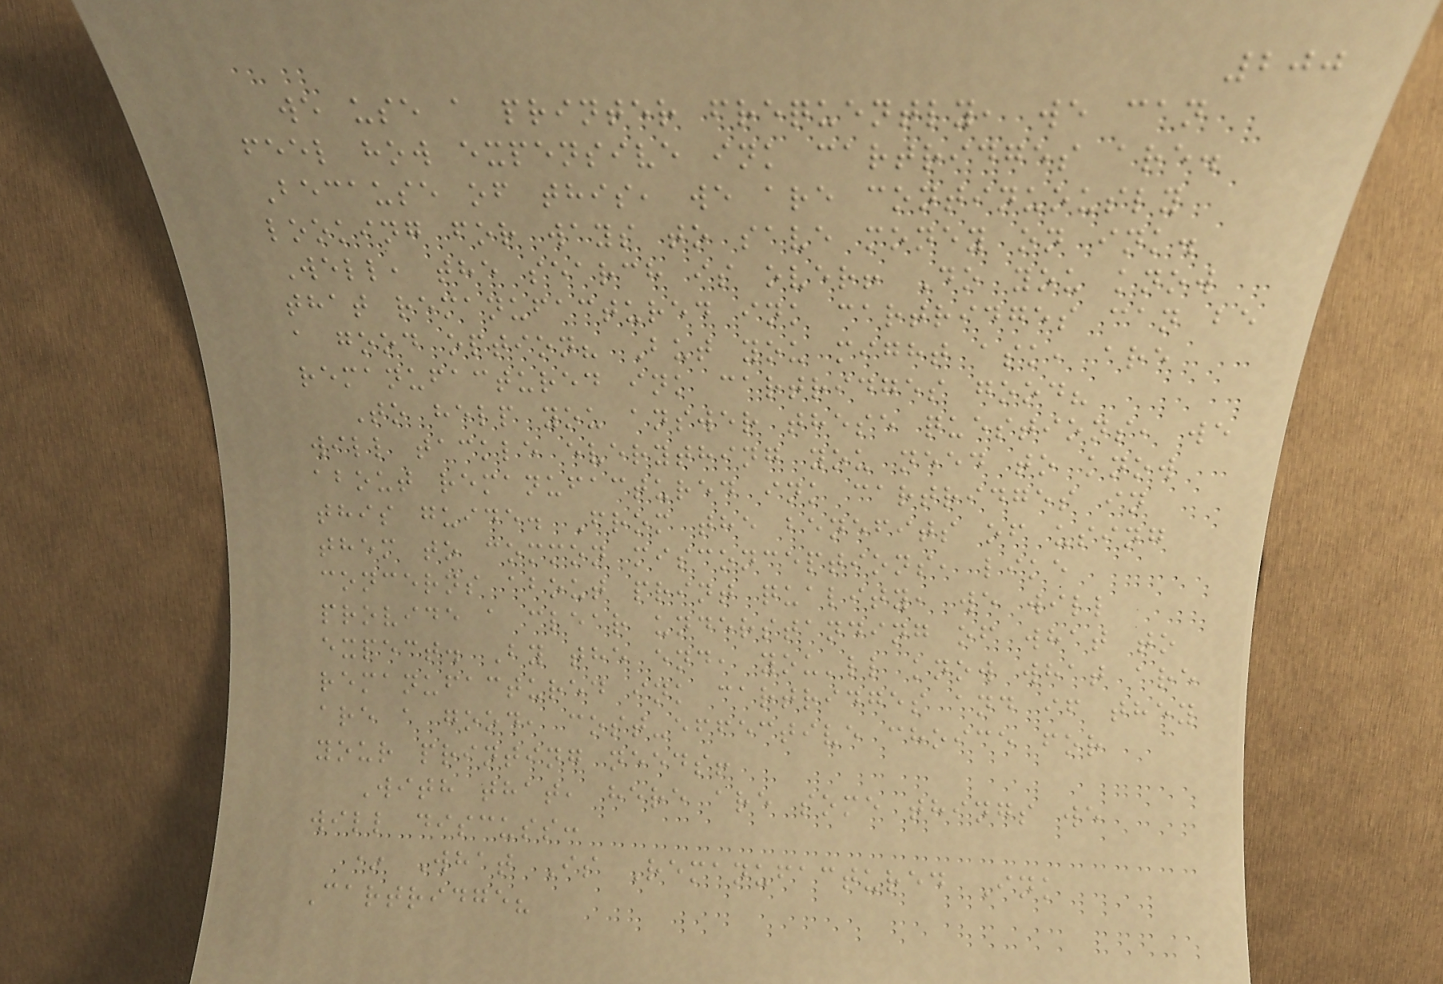200
we use a printer frequently, we can
feel how expensive ink cartridges are.
Because of this, we are continuously
looking for ways to save money on ink.
Well, the search is over! Do you know
that remanufactured ink cartridges can be
a good option? But you might ask, are
remanufactured ink cartridges good?
To help you answer these questions, we
will tackle everything you need to know
about remanufactured ink cartridges in
this guide. From the benefits of using
them to common misconceptions, like
concerns about print quality, we will
provide a clear understanding of what to
expect. By the end, you'll know what are
remanufactured ink cartridges and if they
are a good, cost-effective choice for
your printing needs!
With that, here are some things we
will discuss:
* What Is Remanufactured Ink
Cartridge?
